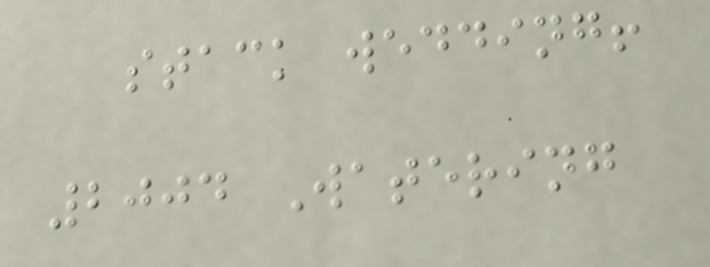stack wedding!
2004 Watering
